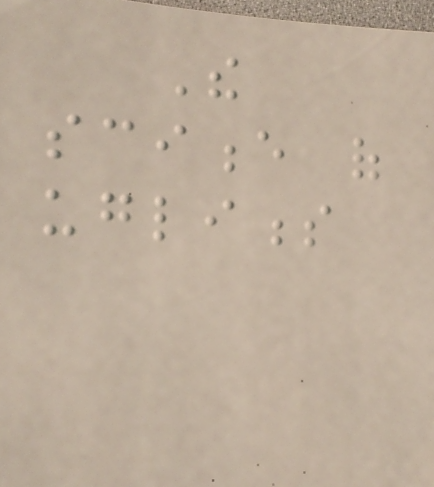The
science of
ugliness
